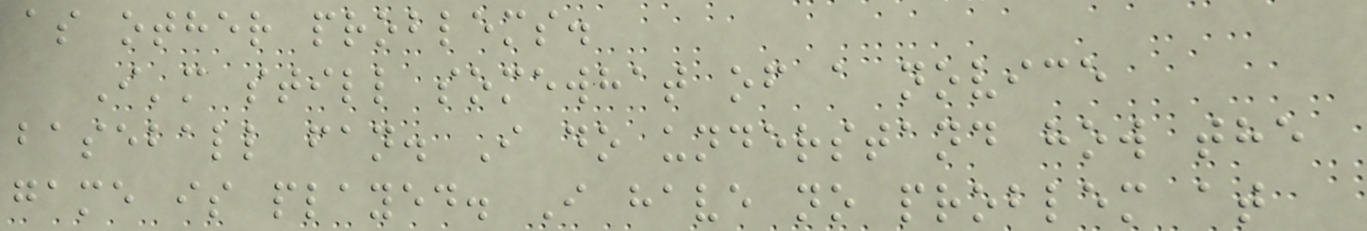as other problems.
I'm still somewhat of a novice
baseball fan. I do understand how the
game is played. I have no problem at
